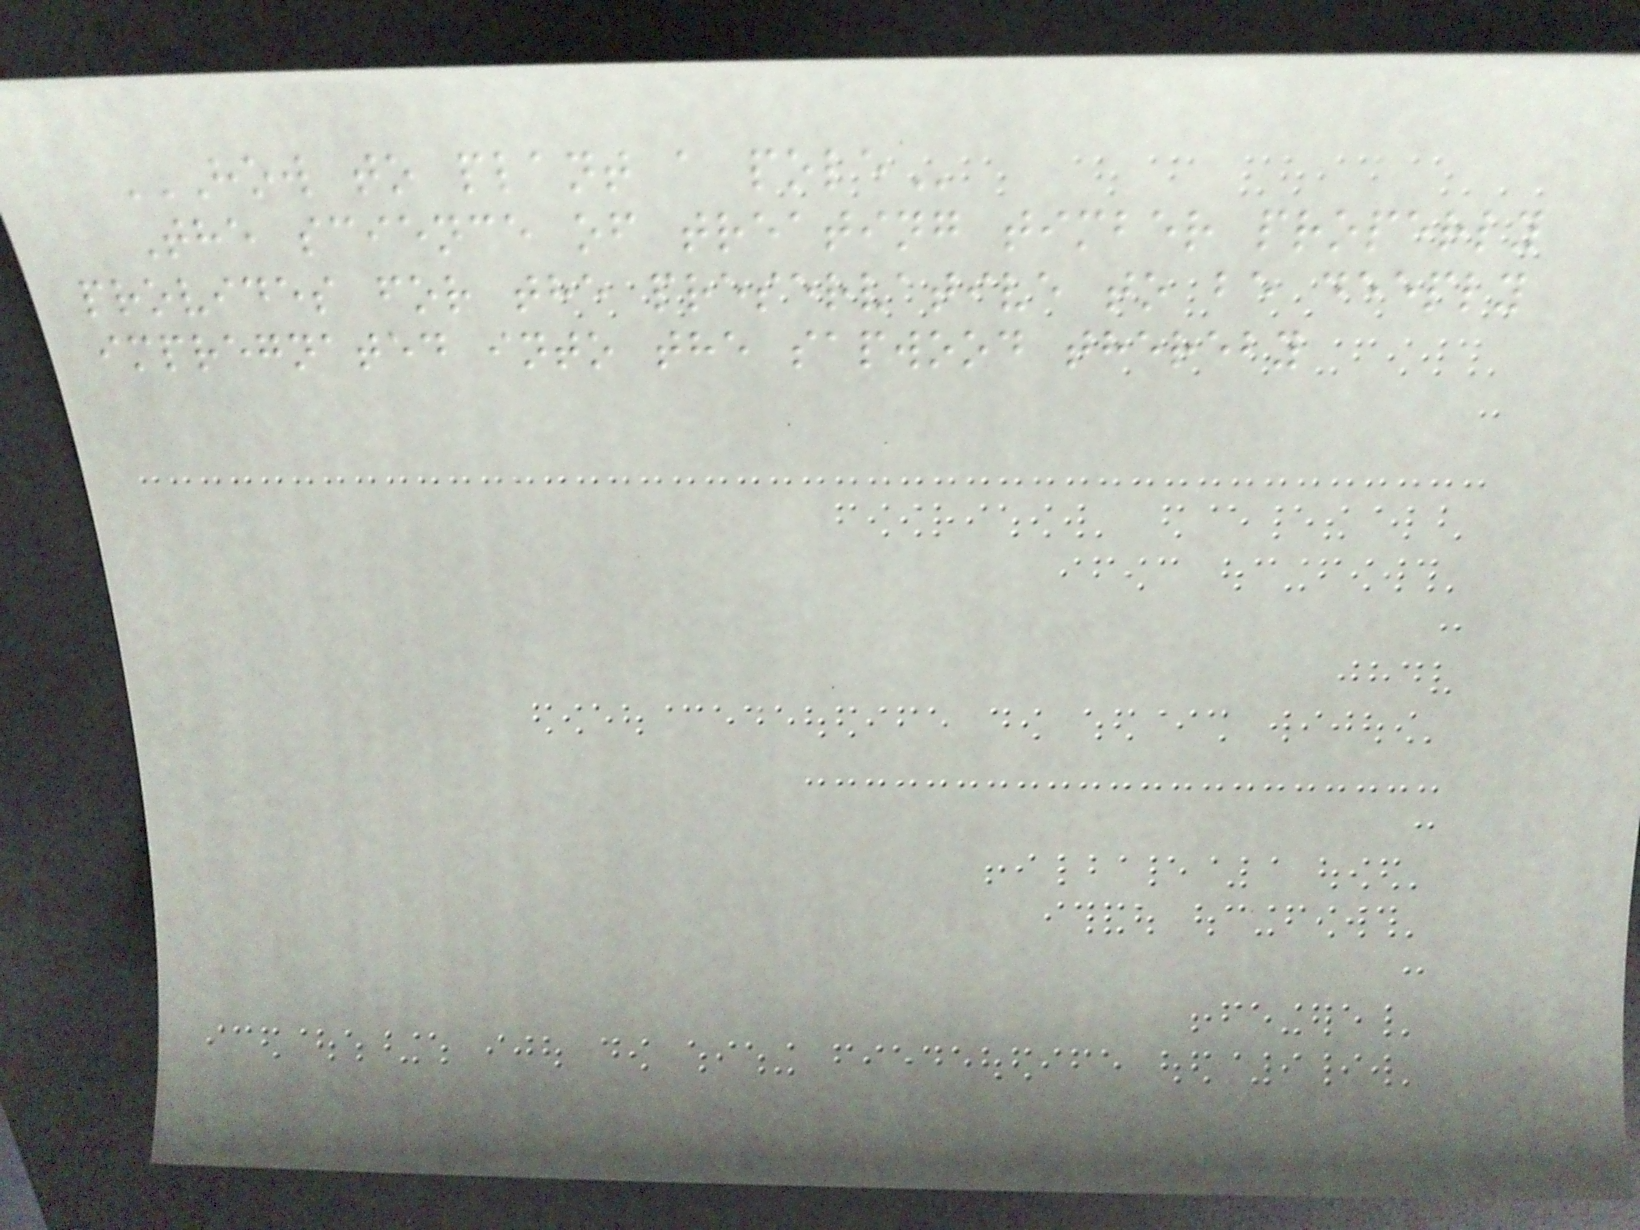HOW TO PLANT A POLE
The science of treating timber properly
provides for the preservative to be deeply
impregnated into the sapwood thereby
